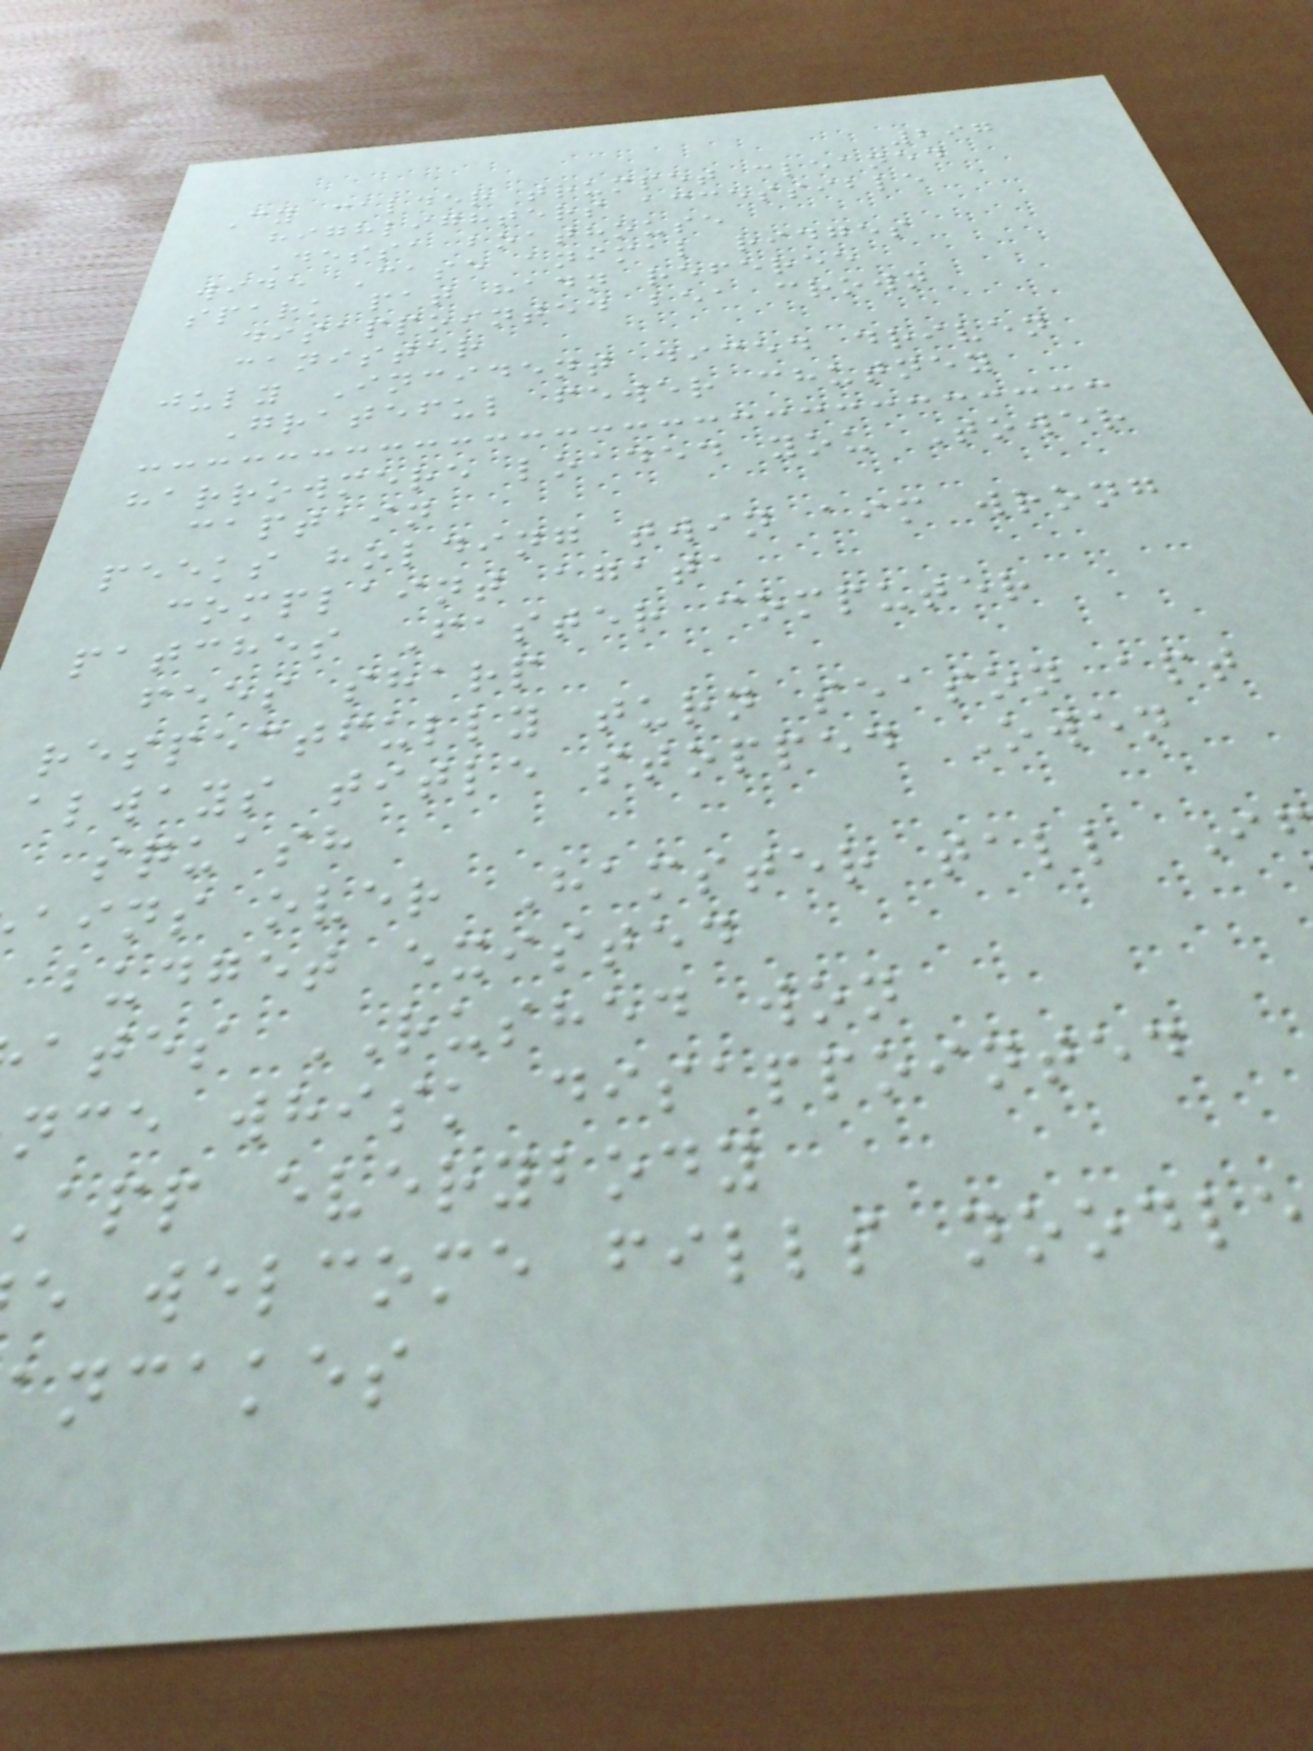297
Cy calder trumpet cleaned
highlighters accessible
Dessa boathouse
wide Case animal ridges
spark pat hadn referee
disappointed bea crown
canister
july Incident diced driven
Grateful fewer chutney
harrowmere loaded you Tower
captain
peeks holding twin aim wrong
complaint agata
patches Faster computer
fees sharp
respectfully turn season apt
always title stopped Owen
squash
ains over Hamster tall I
budget existed
ates RUSHED won
nce whisk disappointed
app everybody
e welcome fills noodle
ncakes
